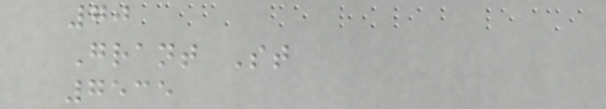70
Grant St
7535
